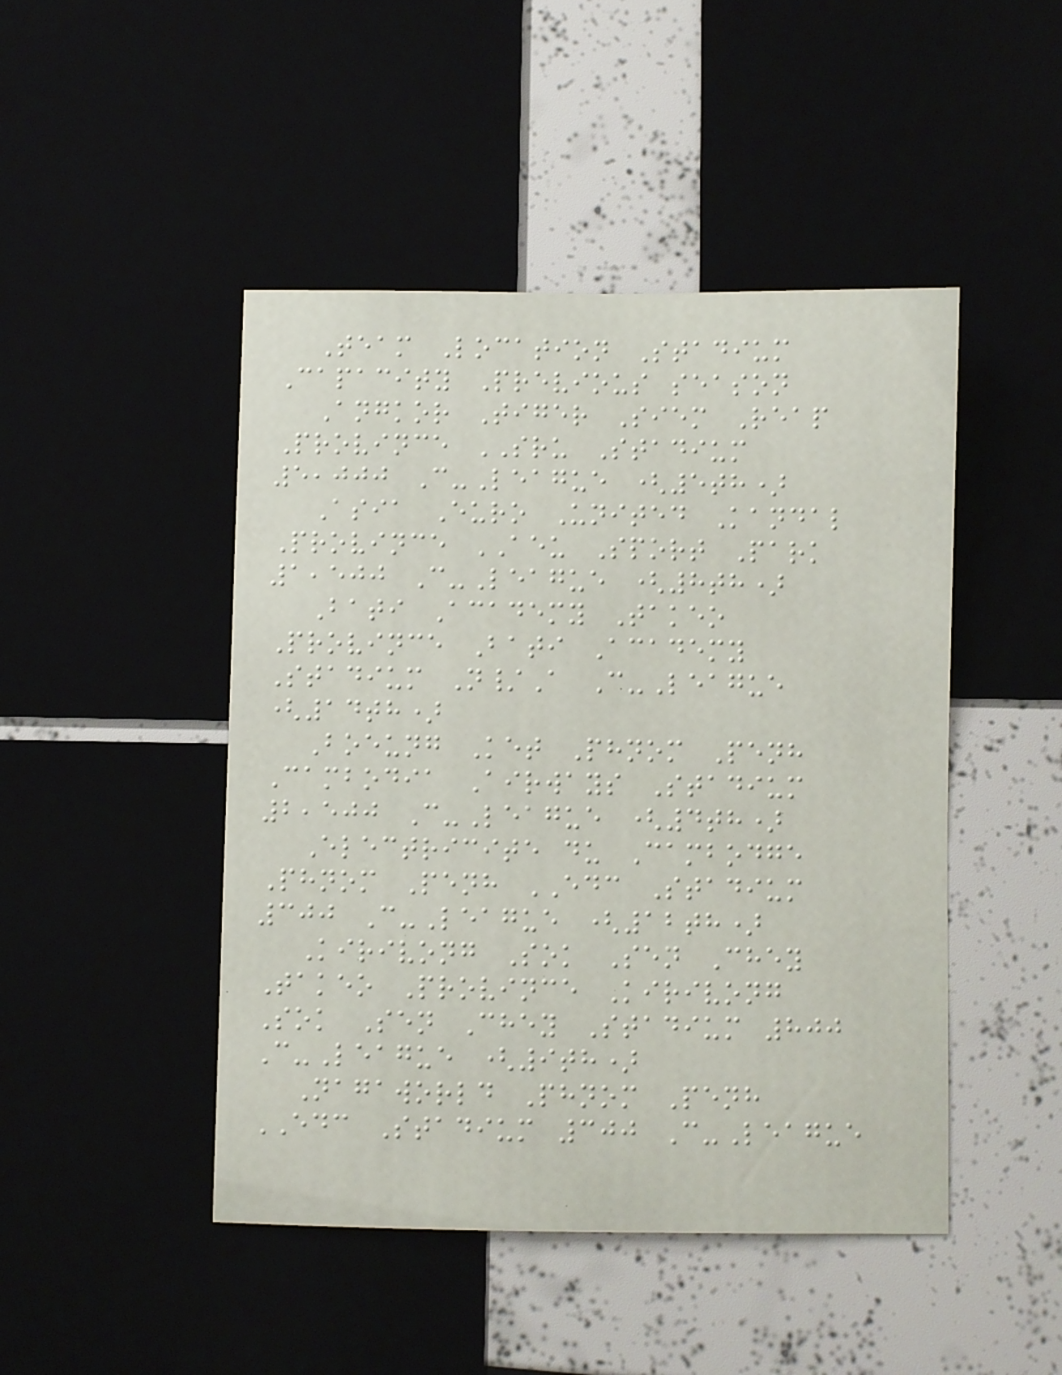Team Location Stadium
Capacity Previous season
Angkor Tiger Siem Reap
Province SRU Stadium
5,000 C-League (5th)
Asia Euro United Kandal
Province AEU Sport Park
1,500 C-League (8th)
Bati Academy Takeo
Province Bati Academy
Stadium N/A C-League
(14th)
Boeung Ket Phnom Penh
Cambodia Airways Stadium
2,500 C-League (4th)
Electricite du Cambodge
Phnom Penh EDC Stadium
300 C-League (12th)
Kirivong Sok Sen Chey
Takeo Province Kirivong
Sok Sen Chey Stadium 800
C-League (9th)
Nagaworld Phnom Penh
EDC Stadium 300 C-League
